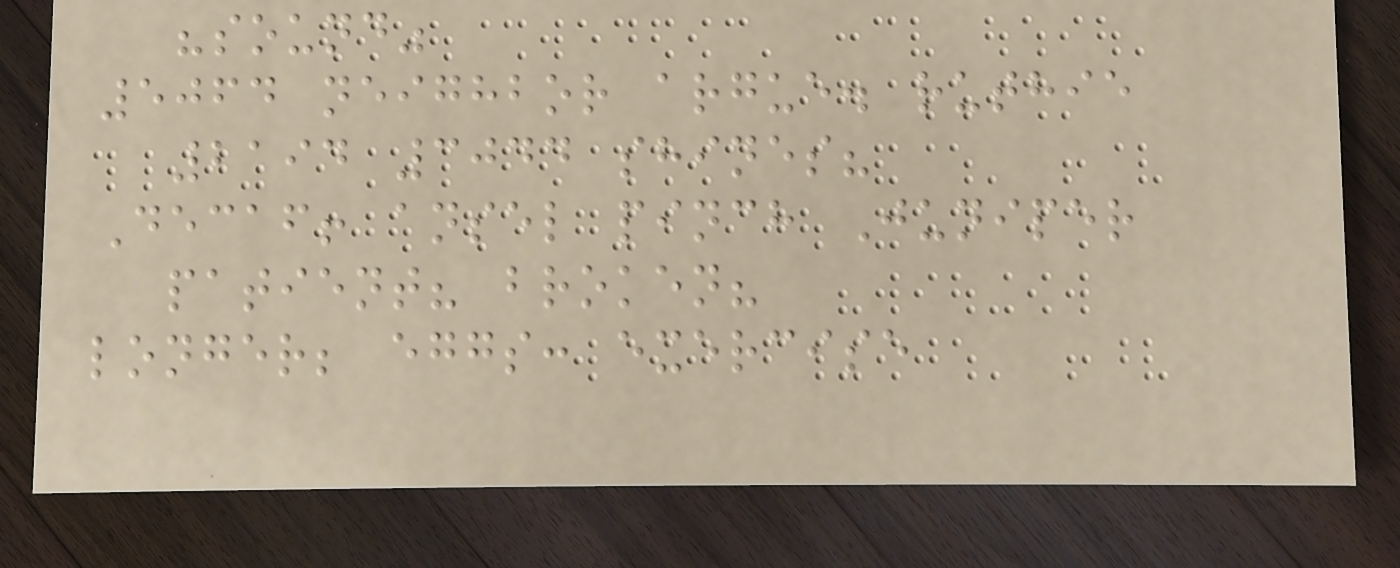"sound"
5064 neighbor argue. ruthie
2194 3044 shines?
Decaf! ansel pinch Juniper
patient? broken?
longer; eggs: exercise
